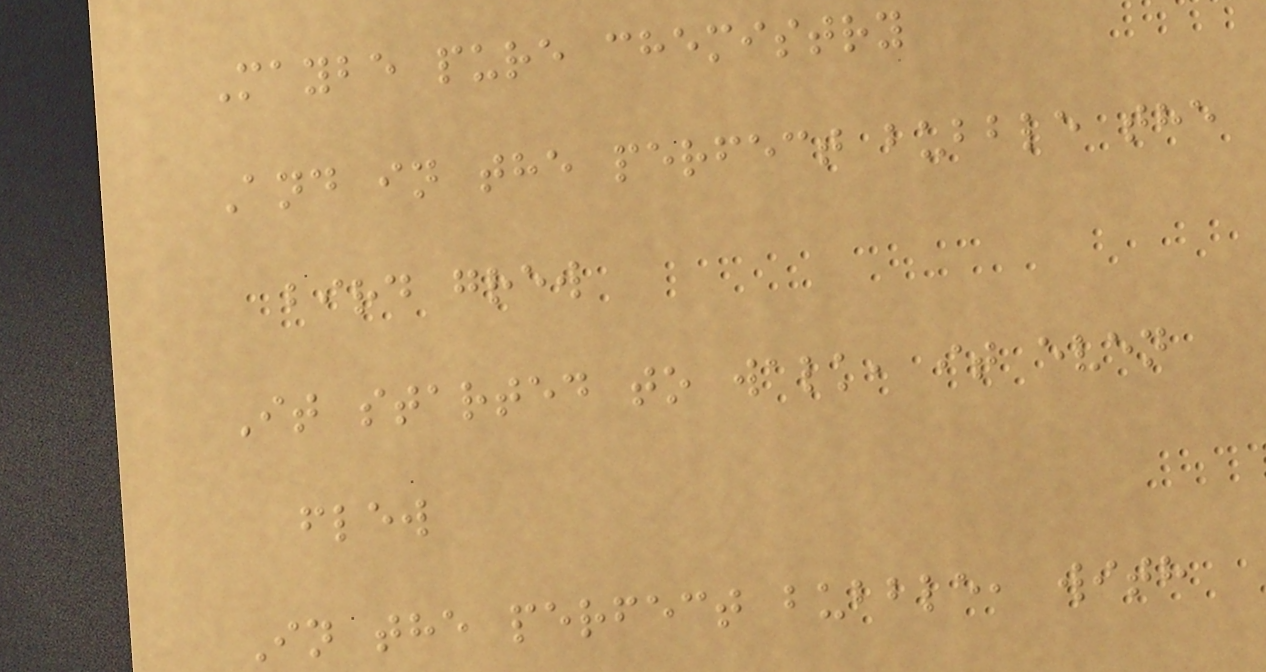Maybe pure chemistry
And in the perfect bubble the
bird grew
It started to walk, it even
flew
In the perfect bubble, with
